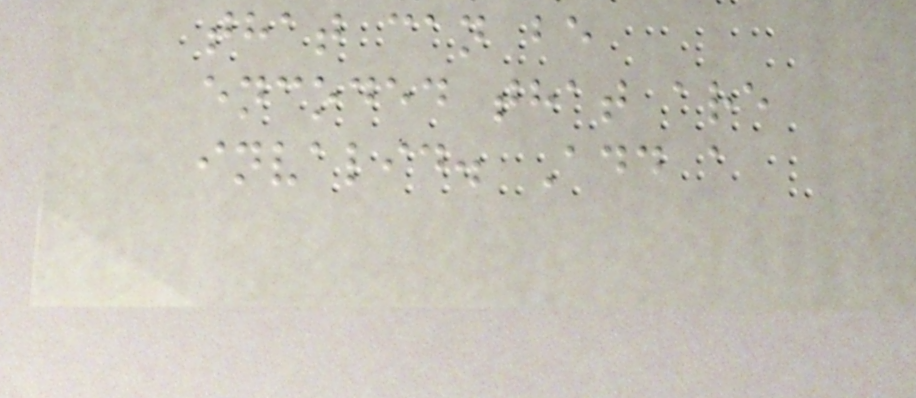that can be
encoded that are
invalid. Add a
